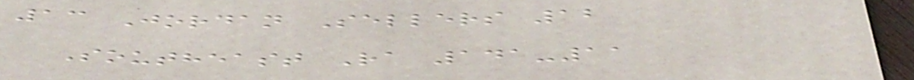13 Jordan Sellers 12
Southeast Ra 141-11
